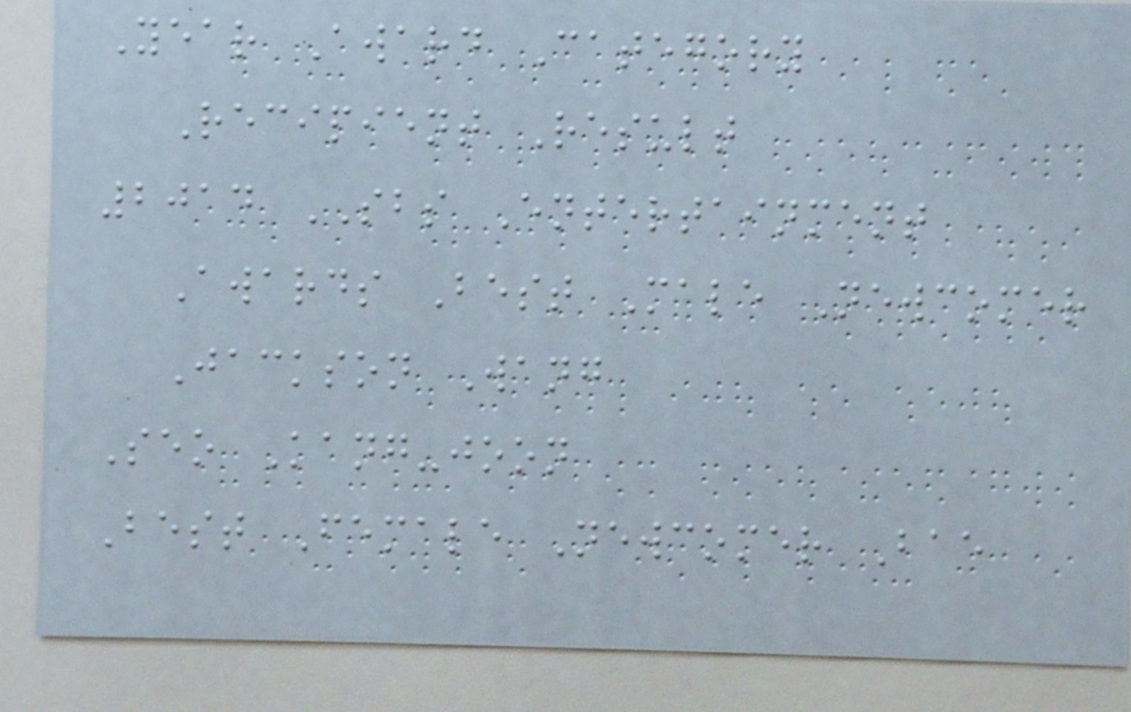Year Award Category
Recipient Result
2014 SBS Entertainment
Awards Best Male Newcomer
Jackson Wang
Seo Kang-joon
Best Female Newcomer Bae
